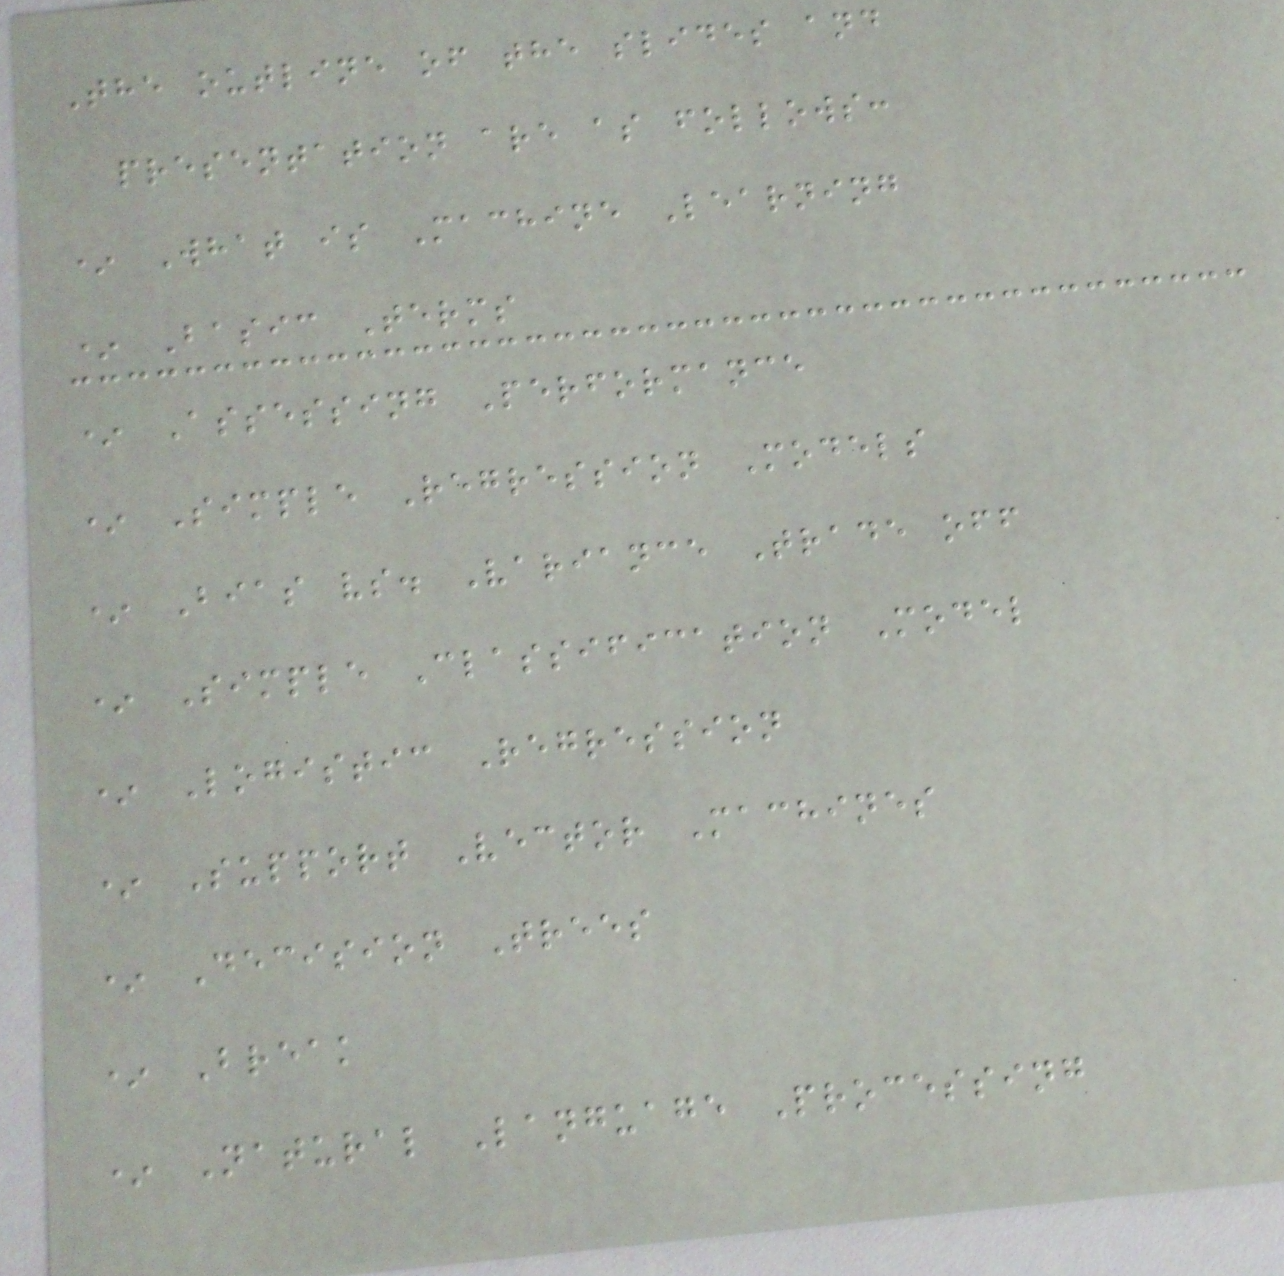The outline of the slides and
presentation are as follows:
* What is Machine Learning
* Basic Terms
* Assessing Performance
* Simple Regression Models
* Bias vs. Variance Trade off
* Simple Classification Model
* Logistic Regression
* Support Vector Machines
* Decision Trees
* Break
* Natural Language Processing
